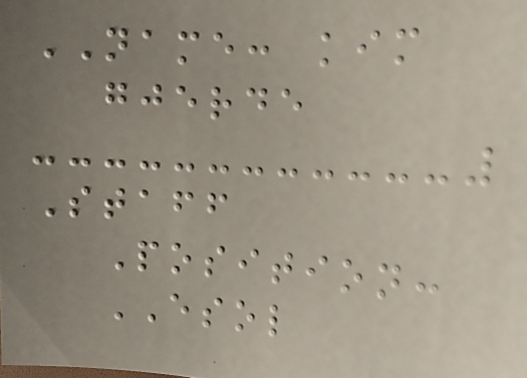NAME: kim
gjerde
Staff
Position:
ESOL
